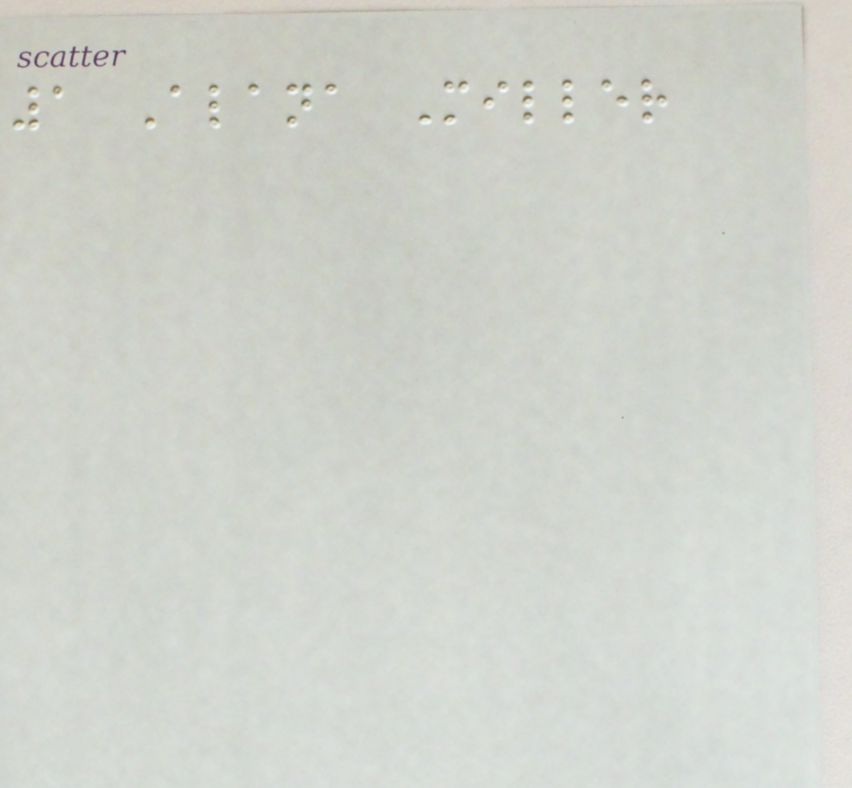1 Alana Miller
